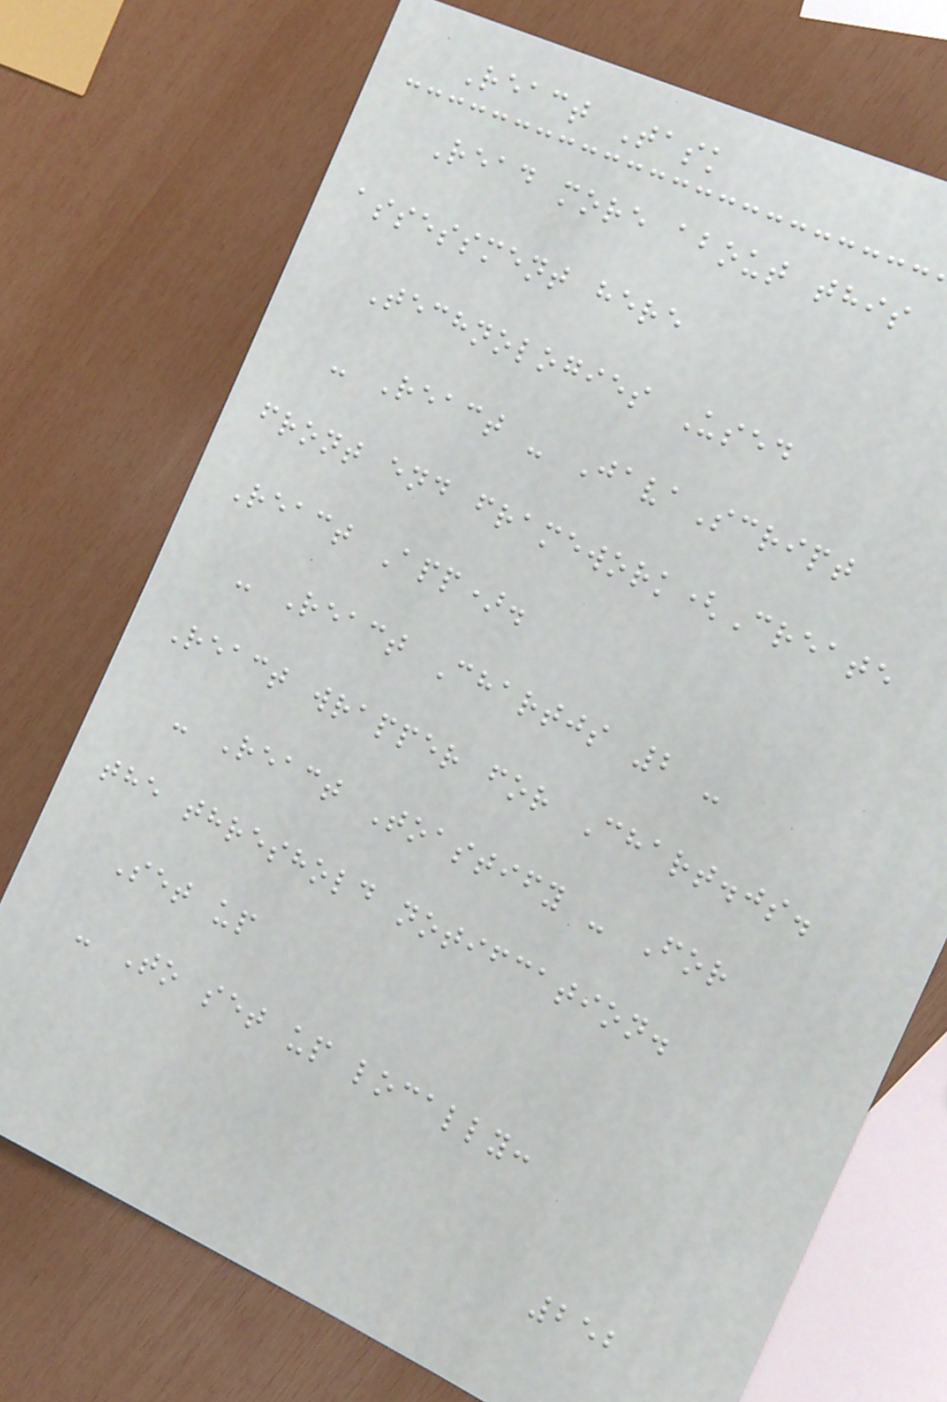React Task
Read more about this
assessment here
Technologies Used
- React - JavaScript
front end framework(Create
React App).
- React Chartjs 2 -
React wrapper for Chart.js.
- React Toastify - For
the threshold notifcation.
Set up
- To set up locally:
252
